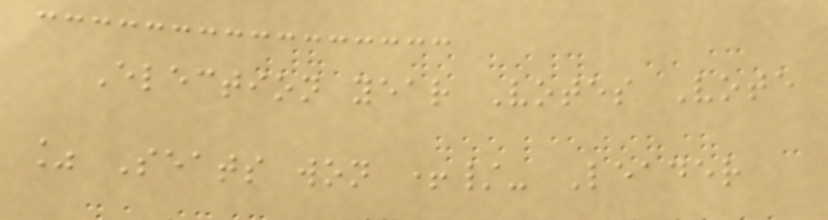Election year Votes Vote
% Seats won +/- Leader
